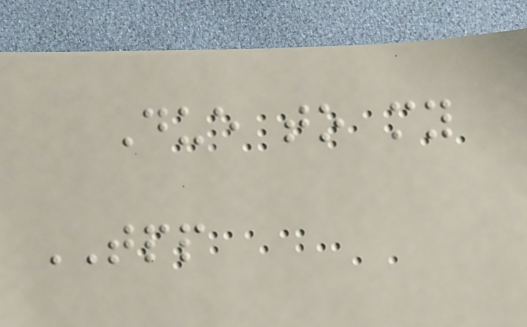Due to my
TPP
